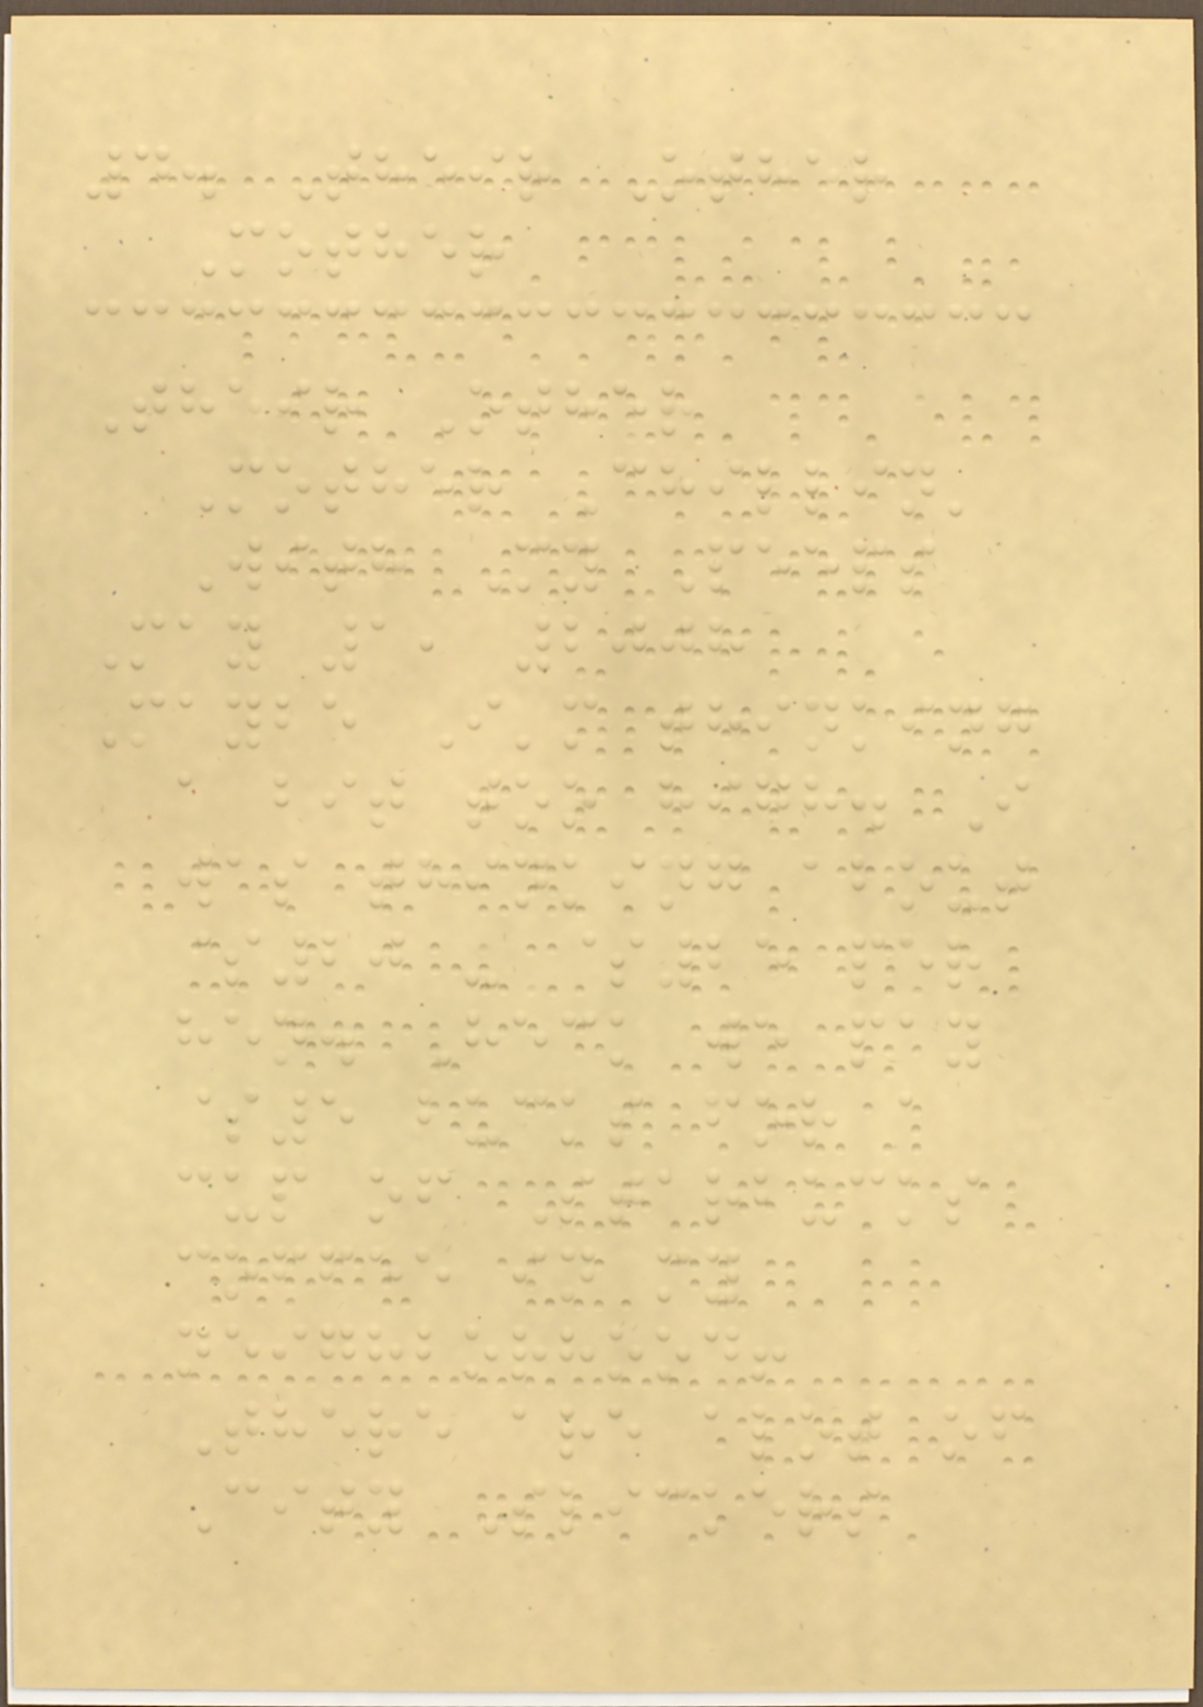4. Their Other
Mother
Their Other
Mother Chillin'
With My Peeps
May 1, 2008
Maybe I'm thinking
a bit too high. I
was thinking about
$20 - $25 per
hen. Heck we pay
$5 bucks for a
cup of Starbucks
coffee in my
neighborhood!
There are alot of
City Slickers
